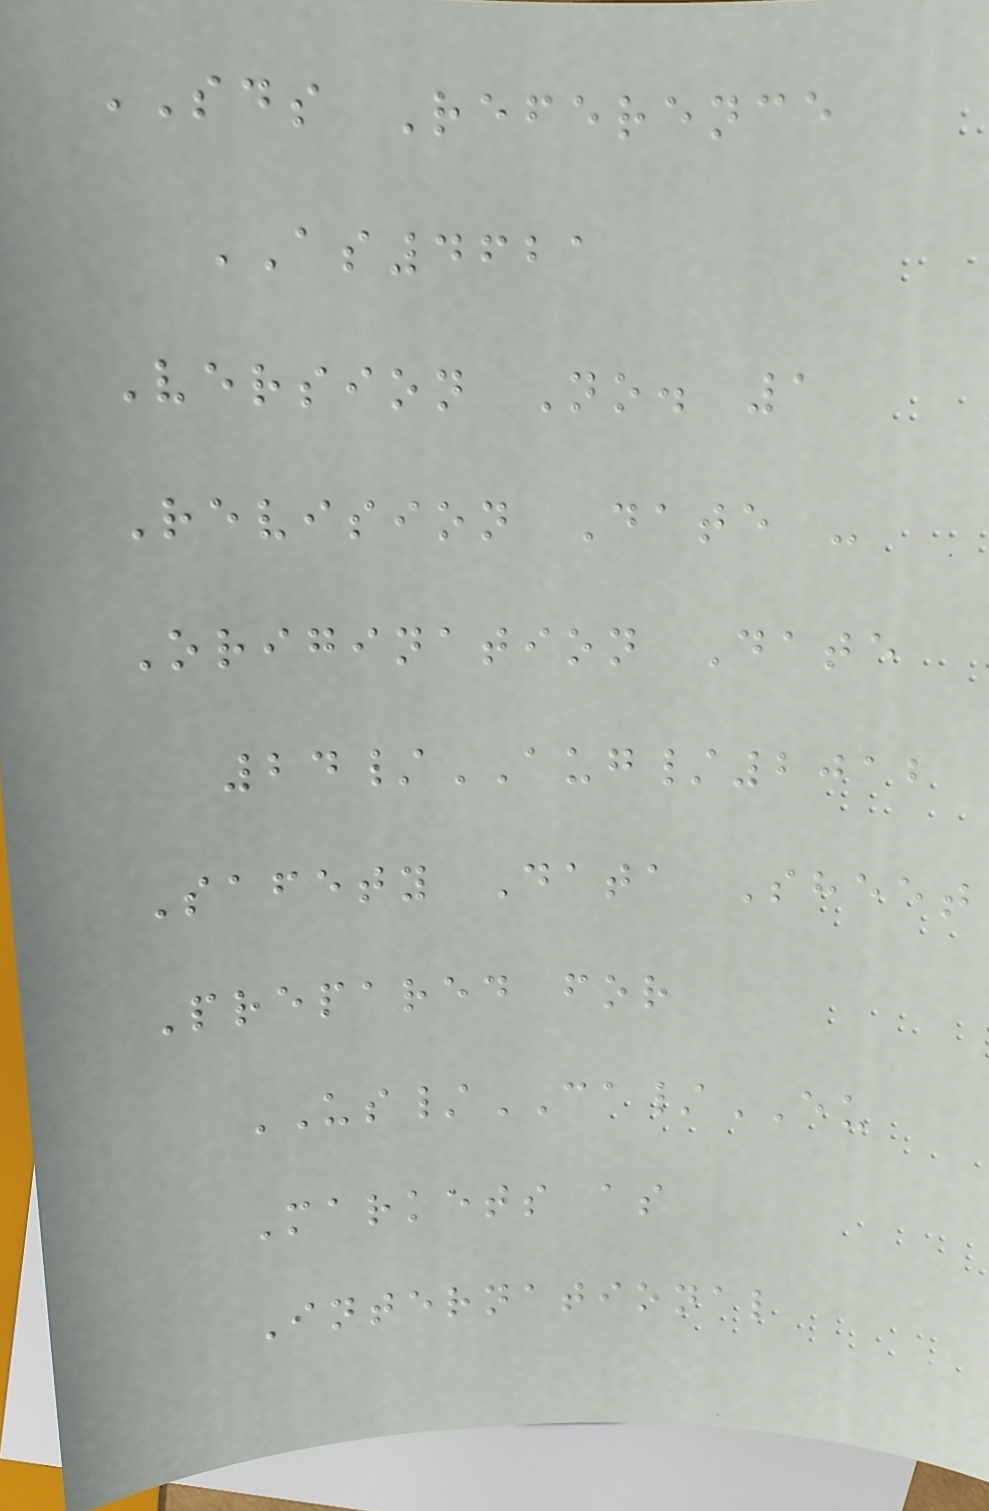SDS Reference
AS4621
Version No. 1
Revision Date -
Origination Date
24/AUG/2012
Safety Data Sheet
Prepared for
US/CA/EU
Markets as
International
